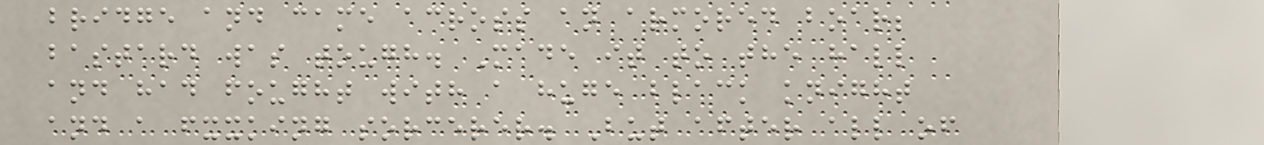bridge and came across an armored boar;
bastard was tough. Made it to the hall
and had fought with a huge black knight
and a fxxking sorcerer. But after all of
